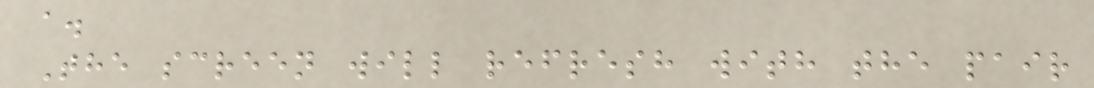a.
The screen will refresh with the pair
